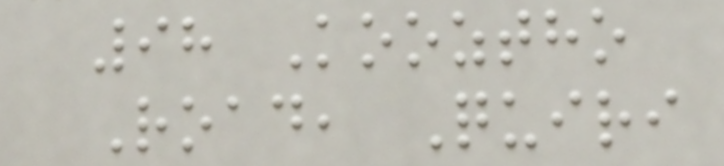98 Kooztho
Road, Quiri
